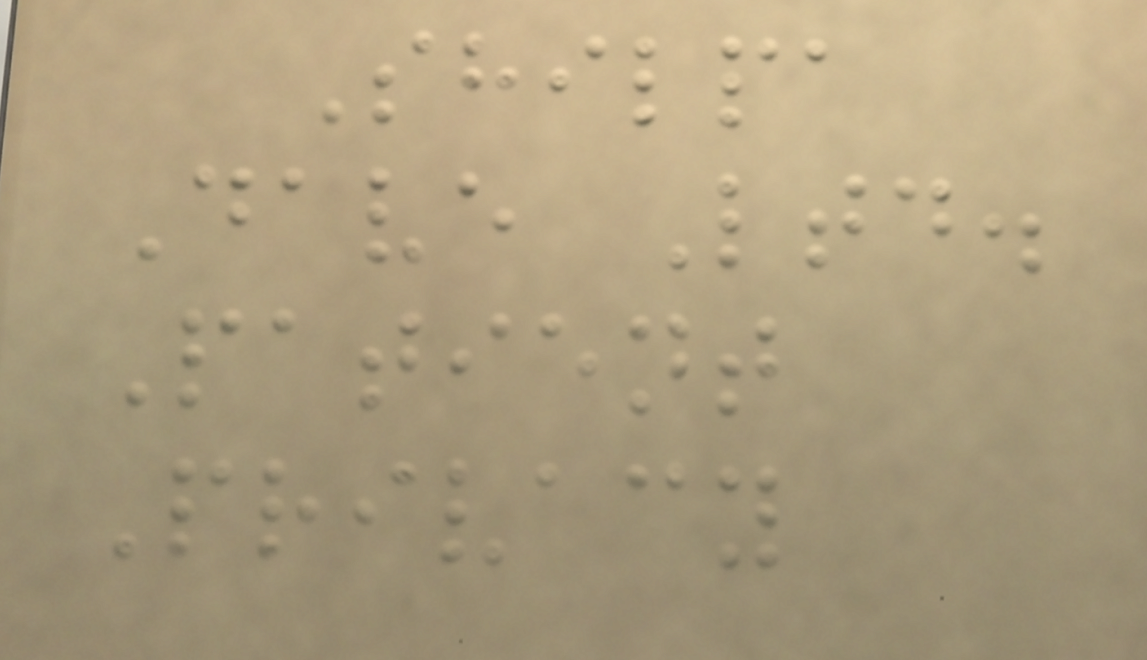Shilpa
Dave Ltd.
Patient
Privacy
